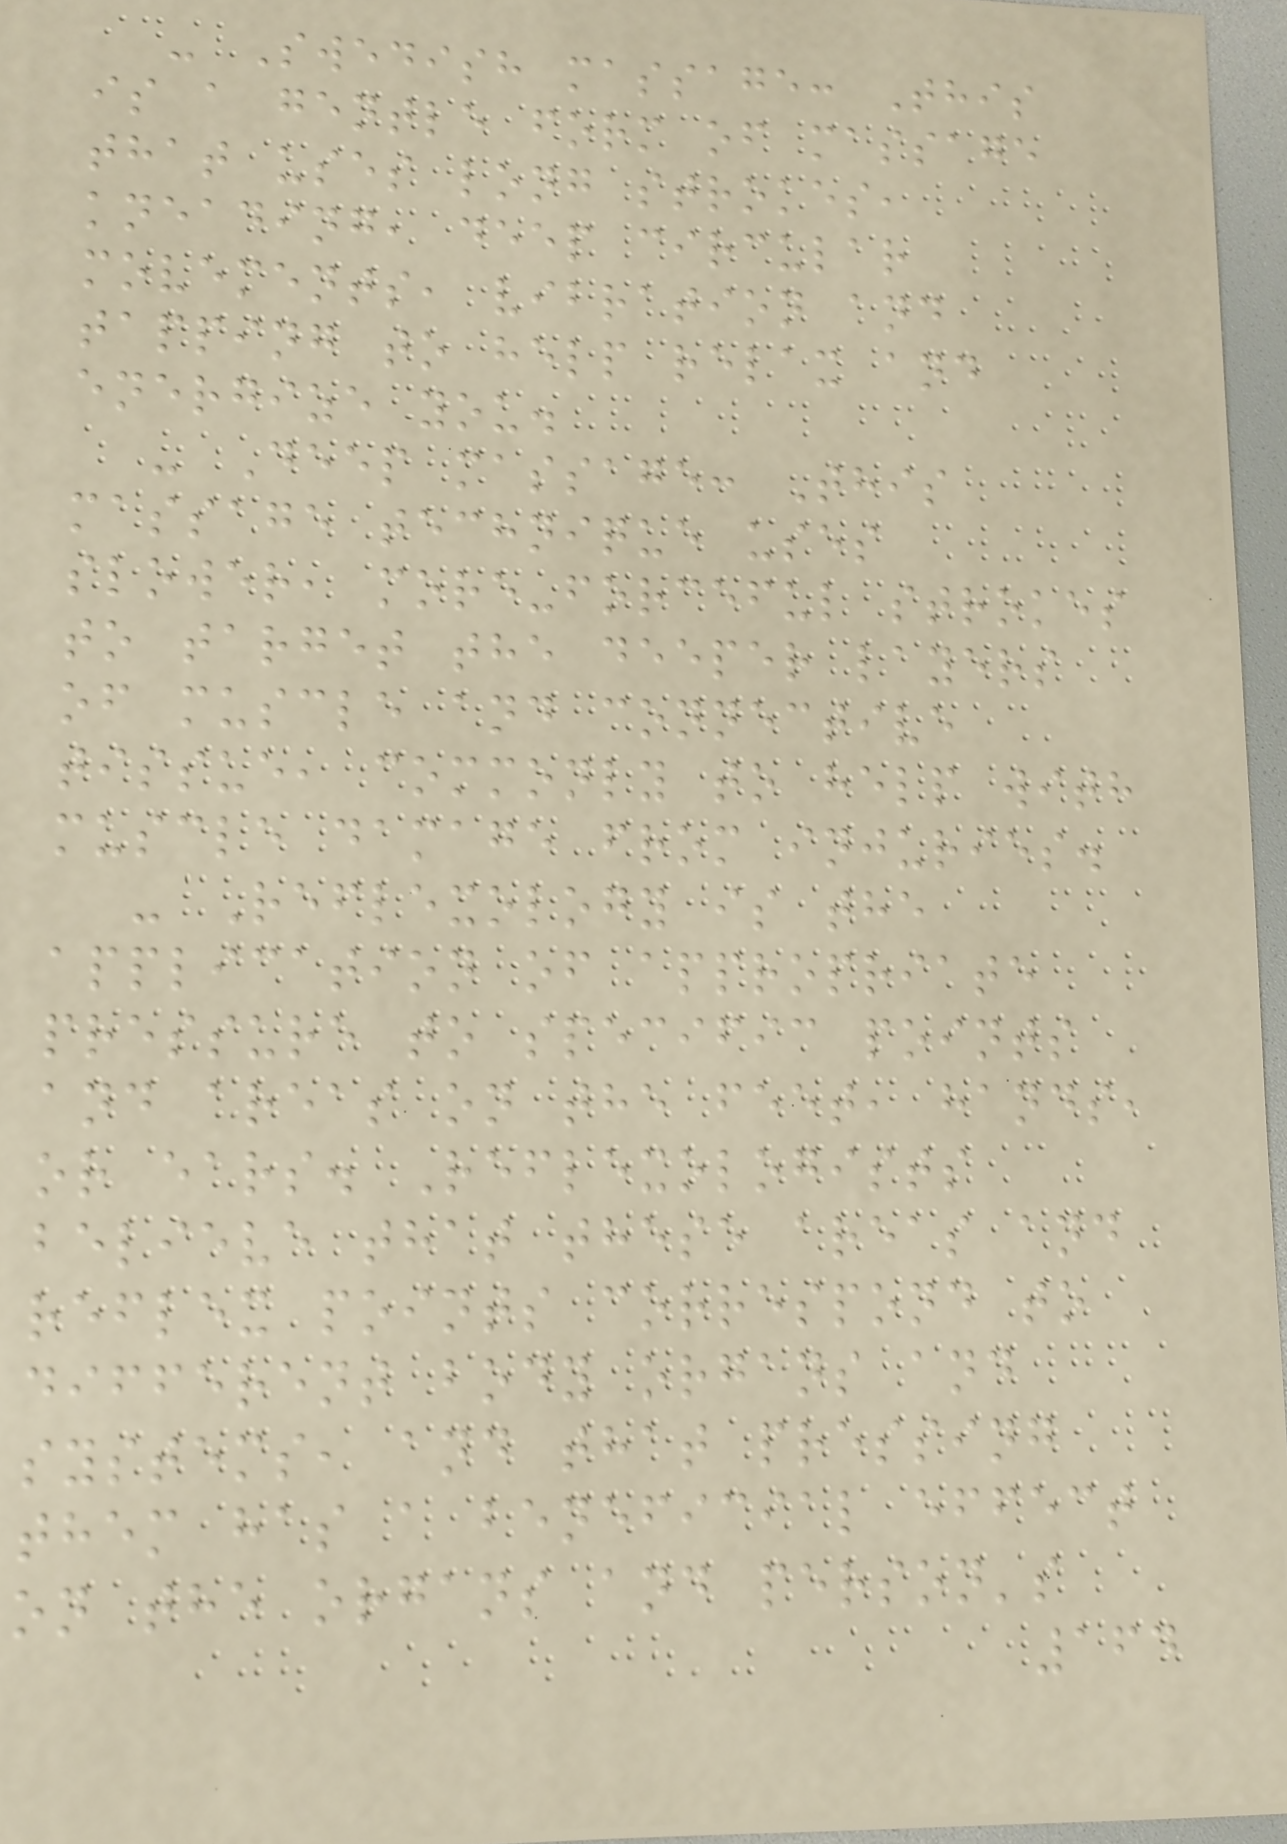- Swedish massage: This
is a gentle form of massage
that uses long strokes,
kneading, deep circular
movements, vibration and
tapping to help relax and
energize you.
- Deep massage: This
massage technique uses
slower, more-forceful strokes
to target the deeper layers
of muscle and connective
tissue, commonly to help with
muscle damage from injuries.
- Reflexology is the
application of appropriate
pressure to specific points
and areas on the feet, hands,
or ears. Reflexologists
believe that these areas and
reflex points correspond to
different body organs and
systems, and that pressing
them has a beneficial effect
on the organs and person's
164
